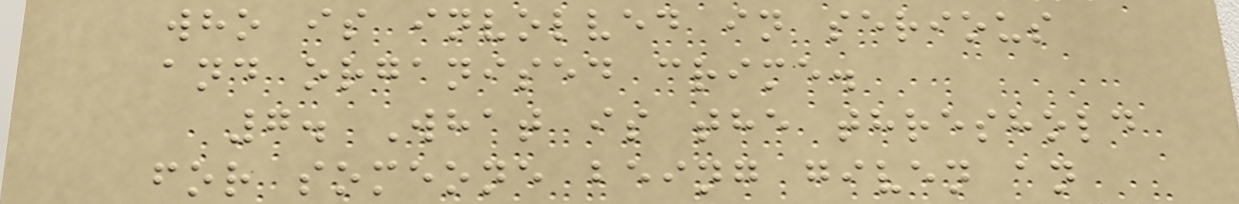who is involved in serious
and organised crime.
7. What is the threshold
for someone being given an
